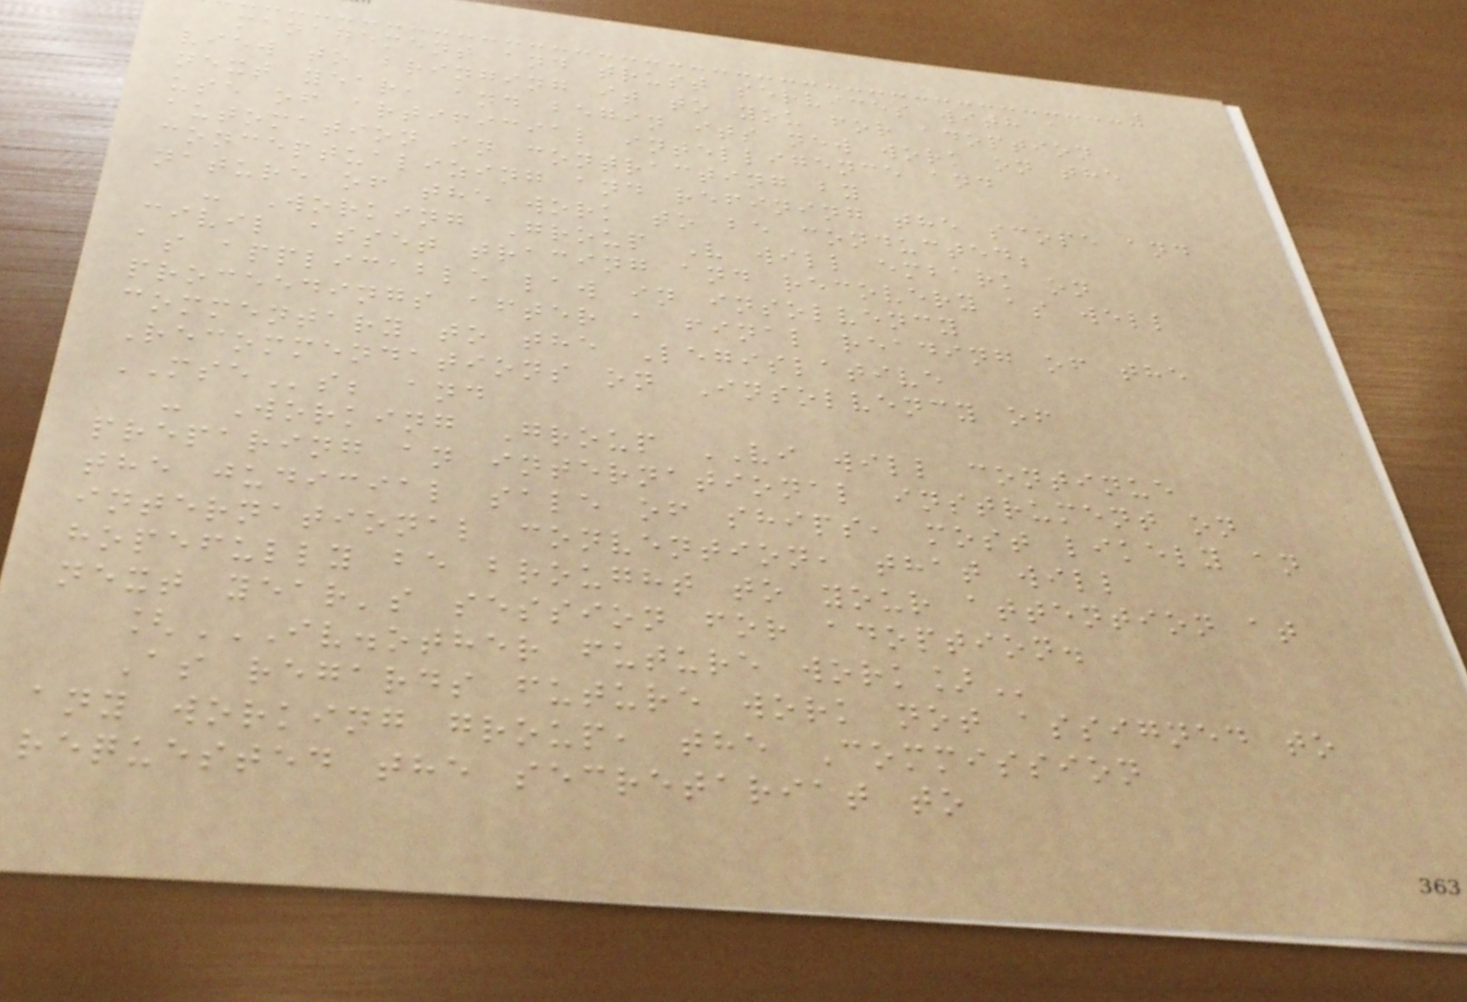management and trust services with a
view to bringing it to you for adoption
next year, and begin its new work on the
use of artificial intelligence and
automation in contracting by
conceptualizing and refining the scope and
nature of the work to be conducted;
- Working Group V will embark on
civil asset tracing and recovery as well
as applicable law in insolvency
proceedings after a final reading of the
commentary to the Legislative
Recommendations on Insolvency of
MSEs; and
- Working Group VI will continue
preparing an international instrument on
the judicial sale of ships, most likely an
international convention, that will
hopefully be brought to your attention at
next year's session for adoption.
[IV.OTHER FUTURE WORK]
As regards future work not assigned to
any working group, the Commission
requested the secretariat to
